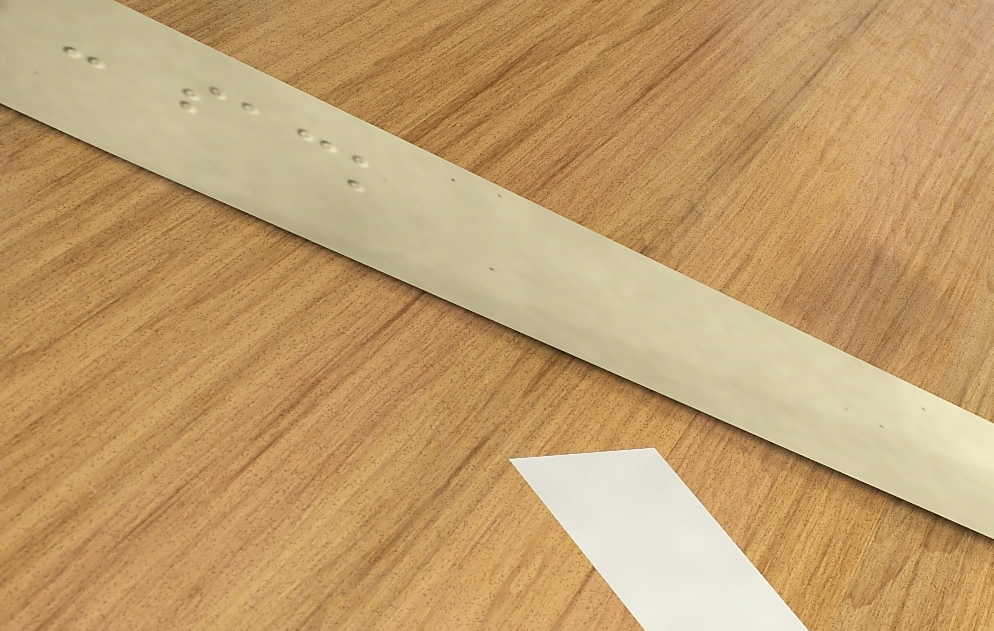- sack
